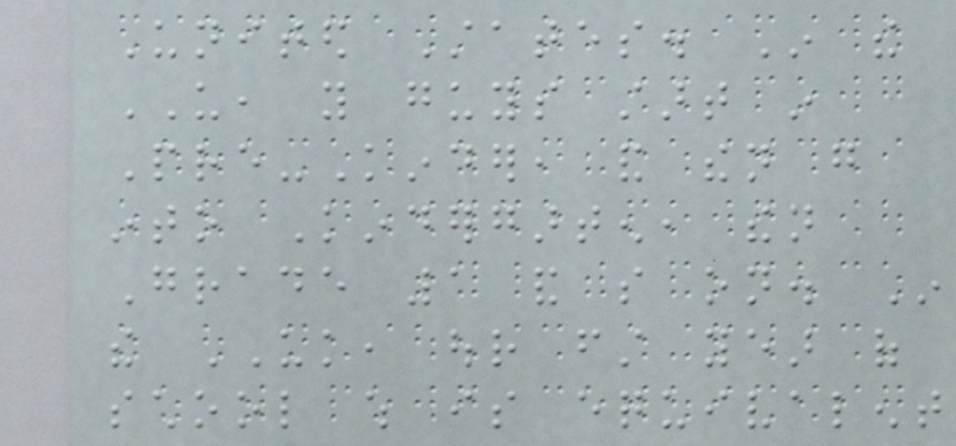United States. In the
US, you guys start in
Pre-Kinder, and then go
into Kindergarten, then
Grade 1 and so on. In
the UK, our first year of
school which is equivalent
